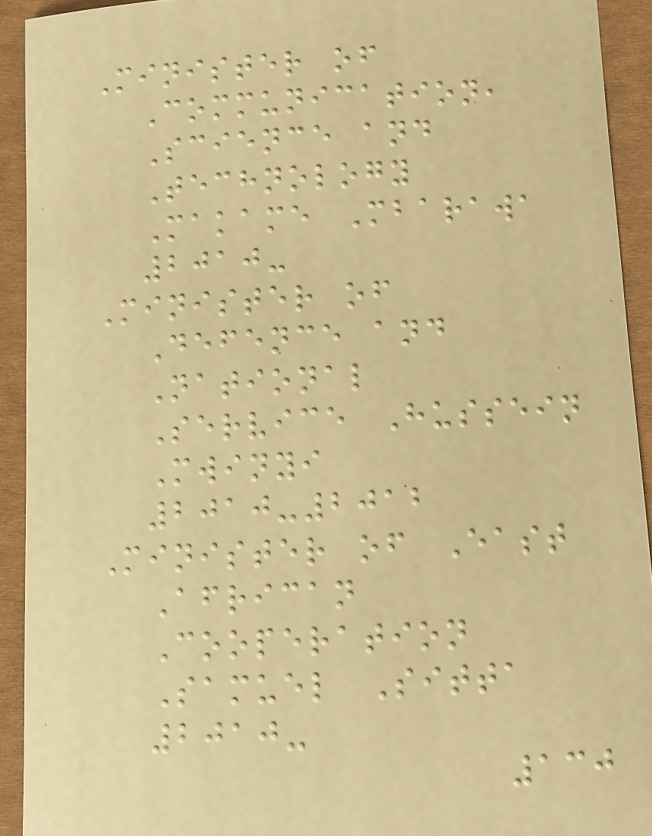Minister of
Communication,
Science and
Technology
Makame Mbarawa
2010-
Minister of
Defence and
National
Service Hussein
Mwinyi
2010-2012
Minister of East
African
Cooperation
Samuel Sitta
2010-
130
